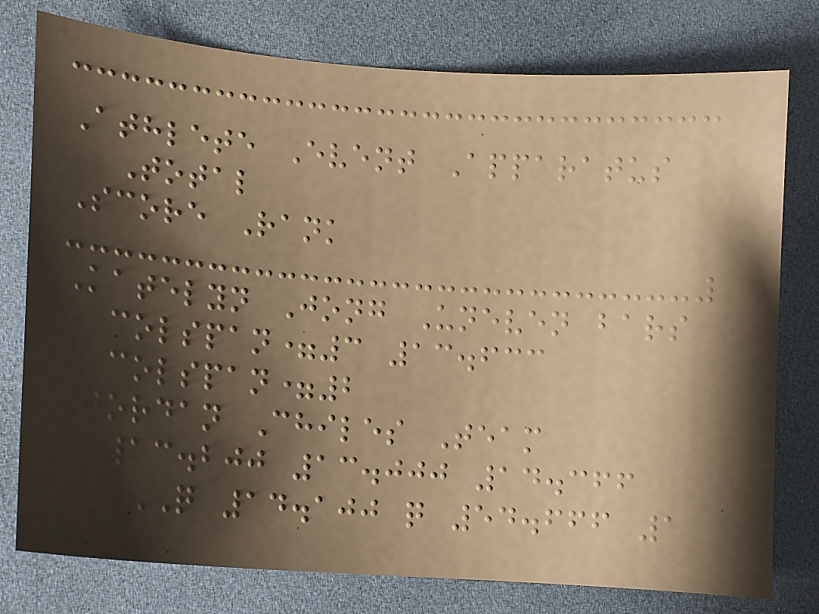Athlete Event Apparatus
Total
Score Rank
Katelyn Jong Uneven bars
colspan=3 13.633
colspan=2
Jordan Chiles Team
13.200 13.000 14.366
Q 14.100 Q 54.666 1
